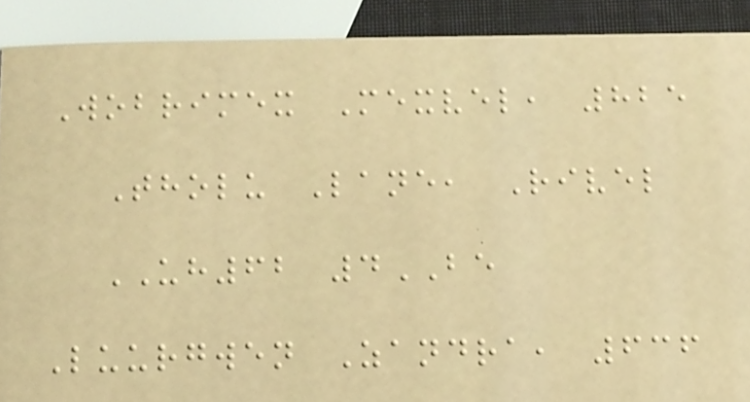Wobrimex Mexvel, 825
Tholu Lane, Rivel
UH62 4BE
Luurgwen Zandra, 636
